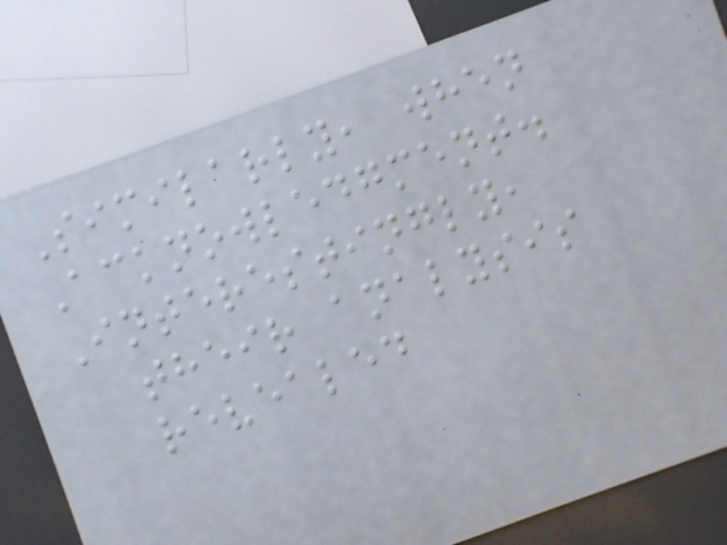Similarly, when
Acknowledgment.
Interestingly,
their analysis
revealed
